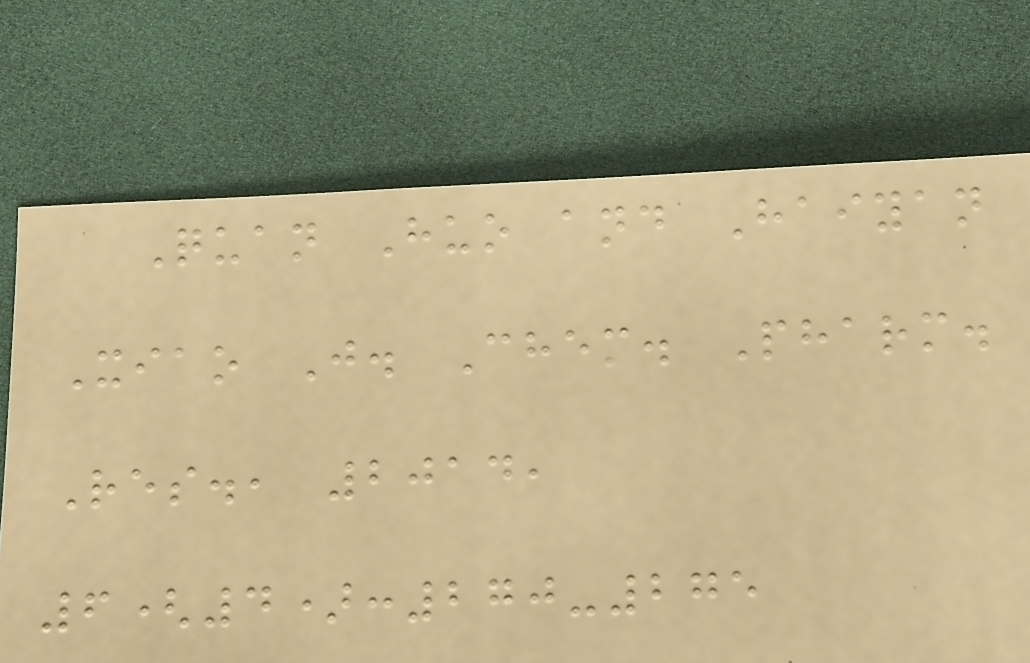Quan Huo and Haiyan
Xiao J. Chem. Pharm.
Res., 2014,
6(4):270-275
